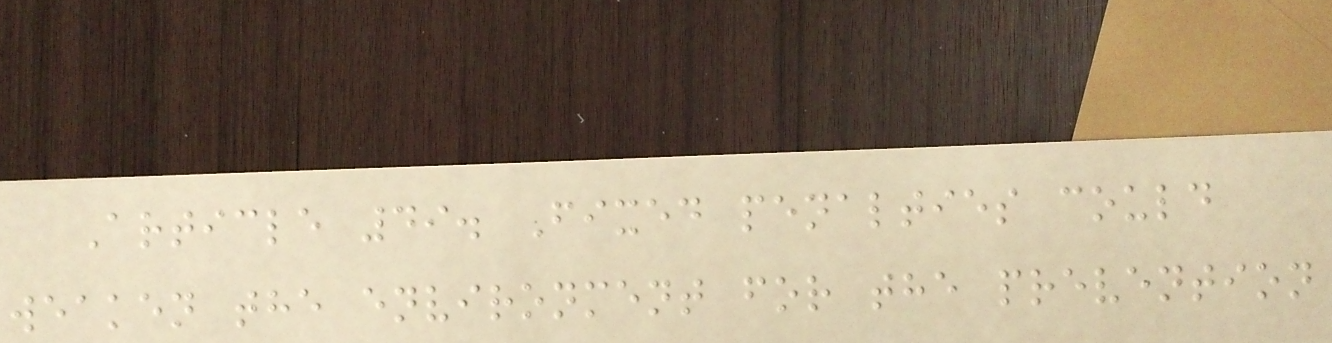Article 49. Fixed penalties could
weaken the environment for the prevention
